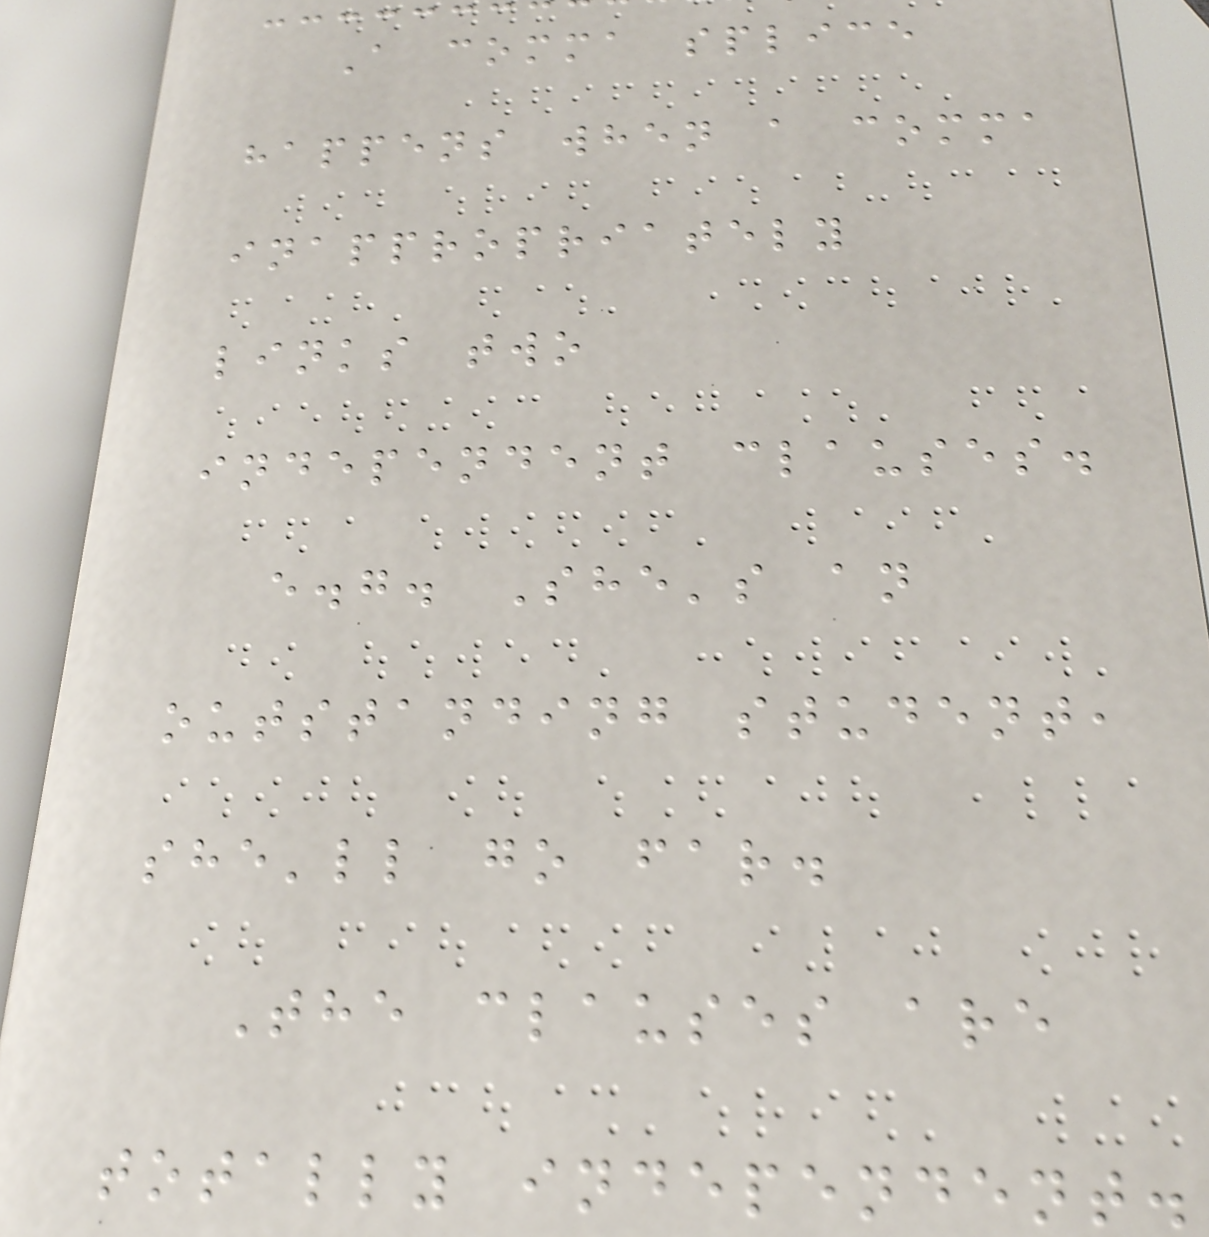A comma splice
happens when a comma
inappropriately
links two
independent clauses.
e.g. She's an
outstanding student,
she'll go far.
The clauses are
totally independent.
